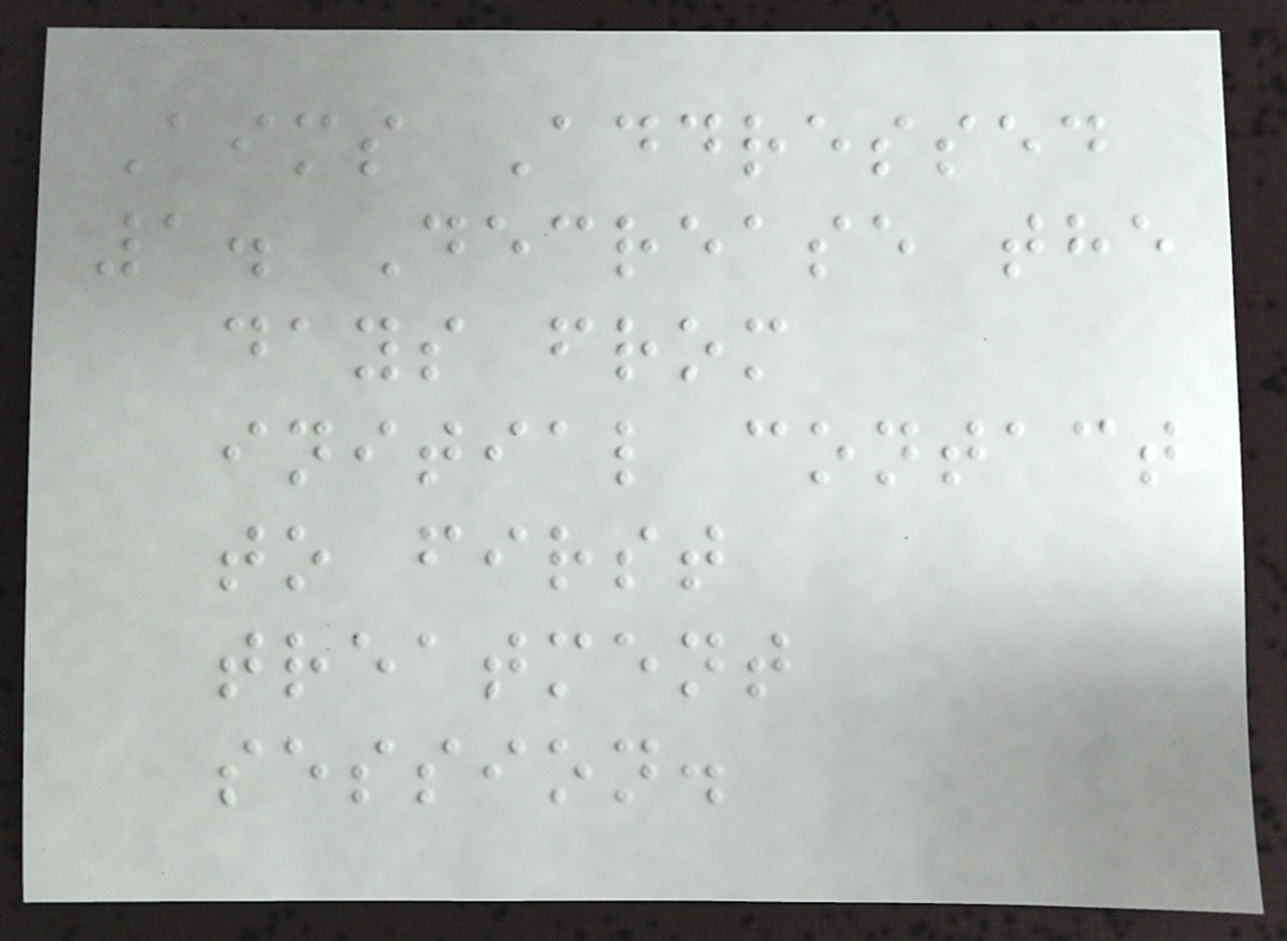Aims Addressed
1. Decrease the
days from
initial contact
to first
treatment
session.
